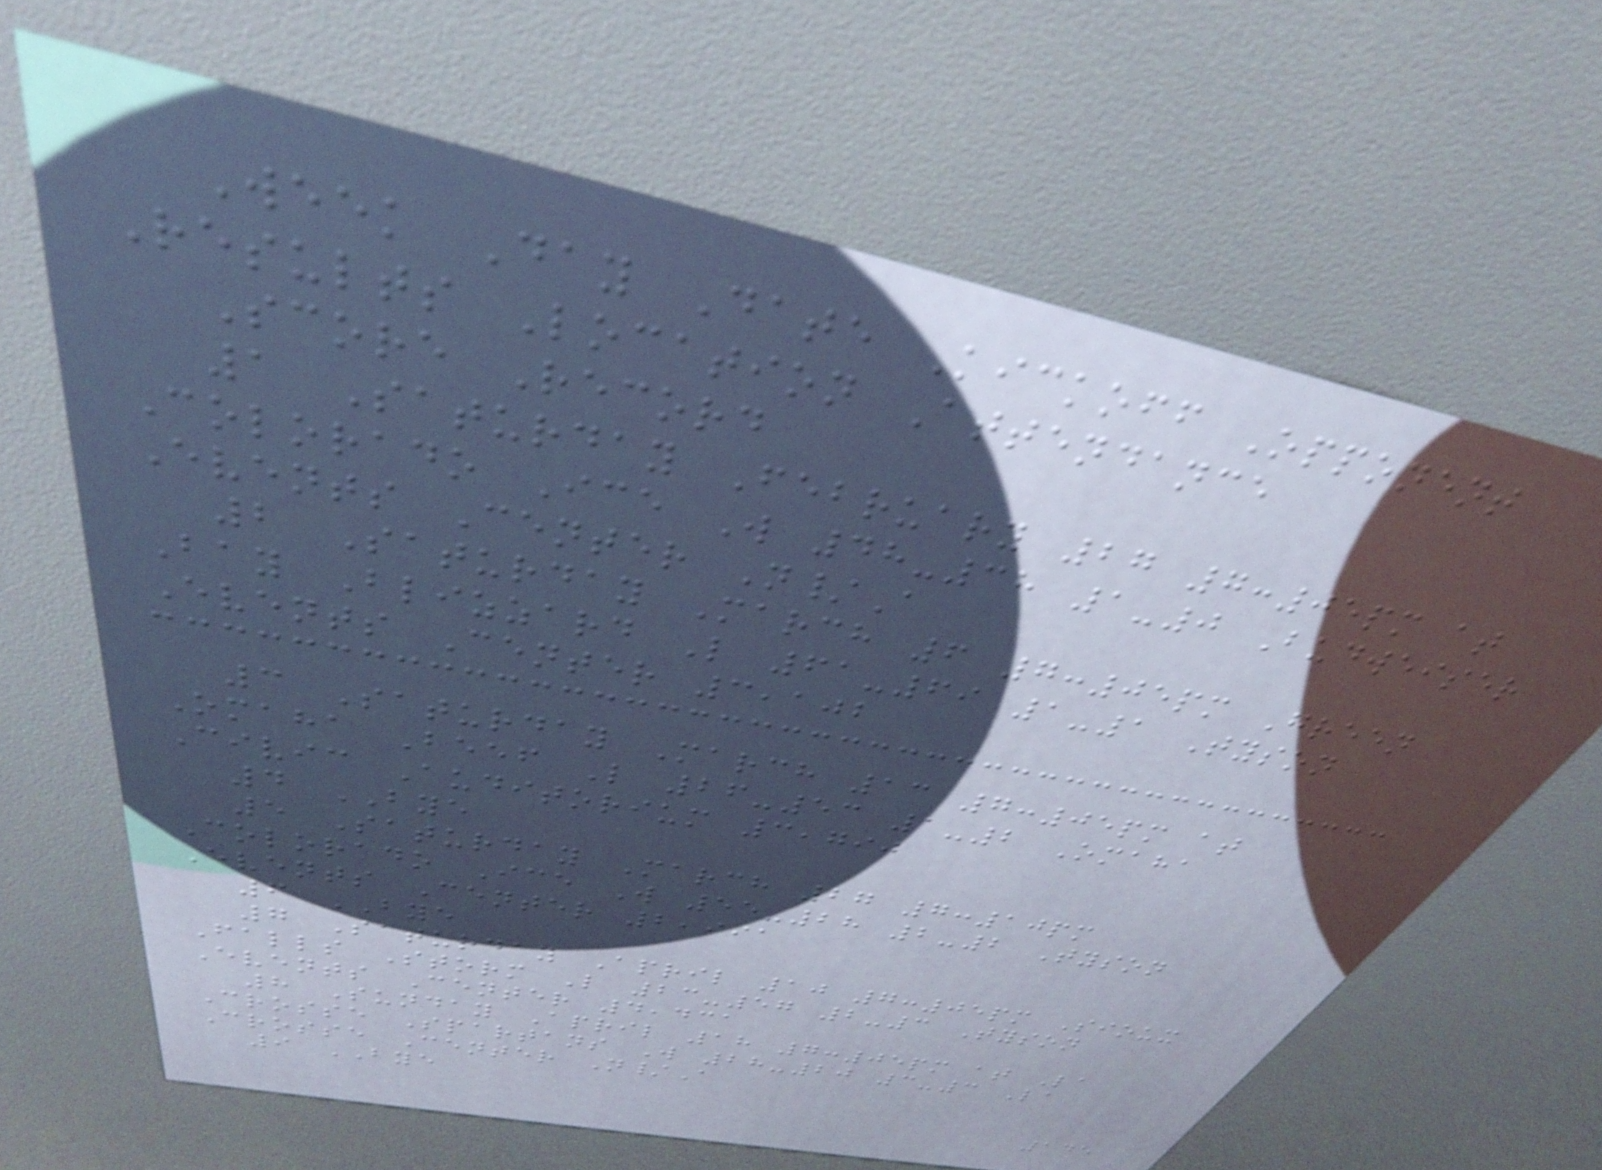Week Day Date Kickoff Opponent
Results Location Attendance
Score Record
1 Saturday February 27 7:05pm at
Colorado Ice W 48-38 1-0 Budweiser
Events Center N/A
2 Saturday March 6 7:05pm Green
Bay Blizzard L 61-69 1-1 Tyson
Events Center 3,102
3 Saturday March 13 7:05pm at
Omaha Beef L 26-53 1-2 Omaha
Civic Auditorium 3,790
4 BYE
5 Saturday March 27 7:10pm
Colorado Ice W 55-28 2-2 Tyson
Events Center 2,991
6 BYE
7 Saturday April 10 7:05pm Sioux
Falls Storm L 23-57 2-3 Tyson
Events Center 4,431
8 Sunday April 18 7:05pm at La
Crosse Spartans W 28-20 3-3 La
Crosse Center N/A
9 BYE
145
